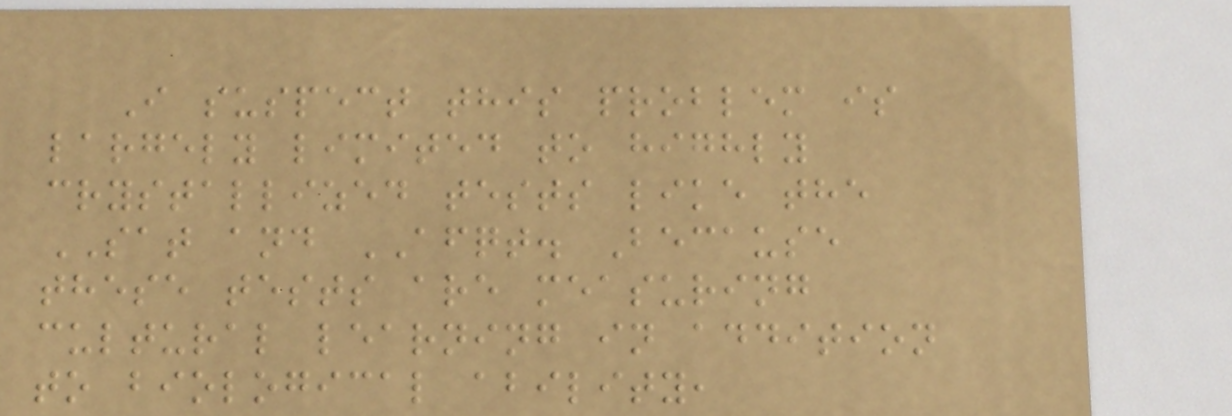I suspect this problem is
largely limited to highly
crystallized tests like the
SAT and AFQT. Because
these tests are measuring
cultural learning in addition
to biological ability,
